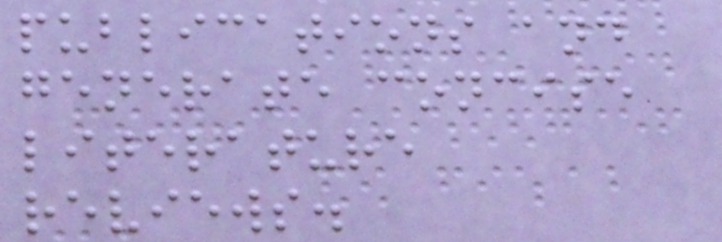publications and
generate concise
literature
reviews.
